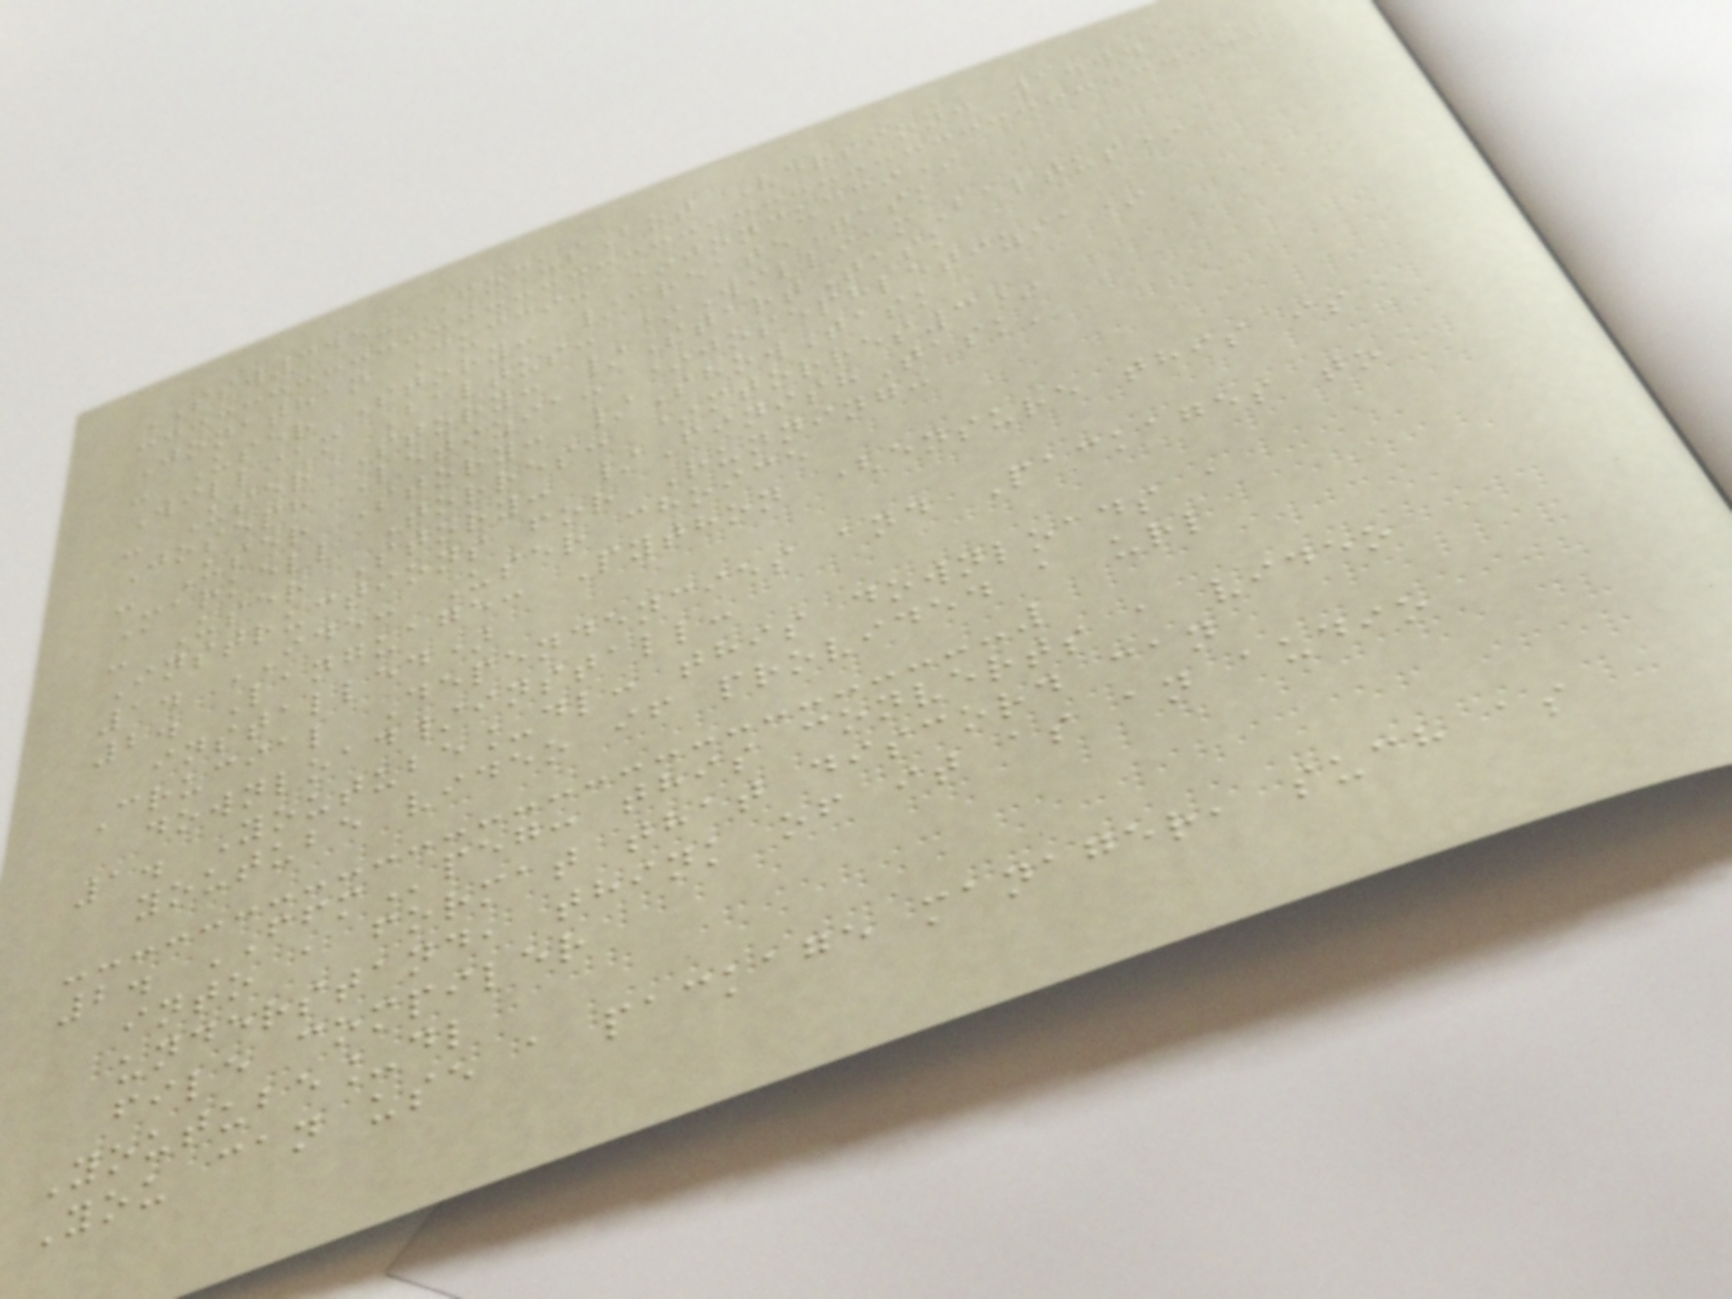SSW345- FocusBot Version: 1.0.1
Jonathan Cucci: *joncucci*
- User Story: /createTask
William Baltus: *WilliamBaltus*
- User Story: /StartTask
Joseph Letizia: *josephletizia*
- User Story: /ShowTask
Markell Torres: *mtorres3*
- User Story: /FinishTask'
Instructions for Running:
1. IDE: User choice
2. Language: Python (ensure this is
installed)
Crucial Dependencies and Packages to
download/install:
1. Youtube_dl: this downloads a
youtube video if provided a url
2. FFMpeg: this converts a video
into a format that discord can
understand, think of it as an audio
file compiler
Youtube_dl
You can use a package manager, such as
